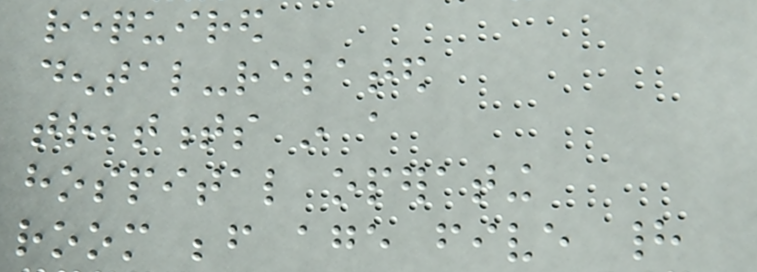required
dental-related
treatments in a
hospital operating
room before age five had
